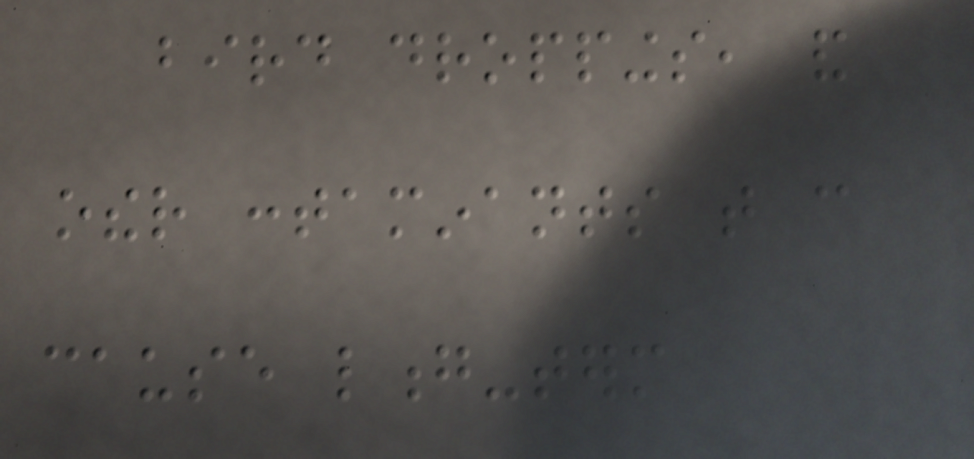bird droppings, and
other contaminants that can
cause long-term
